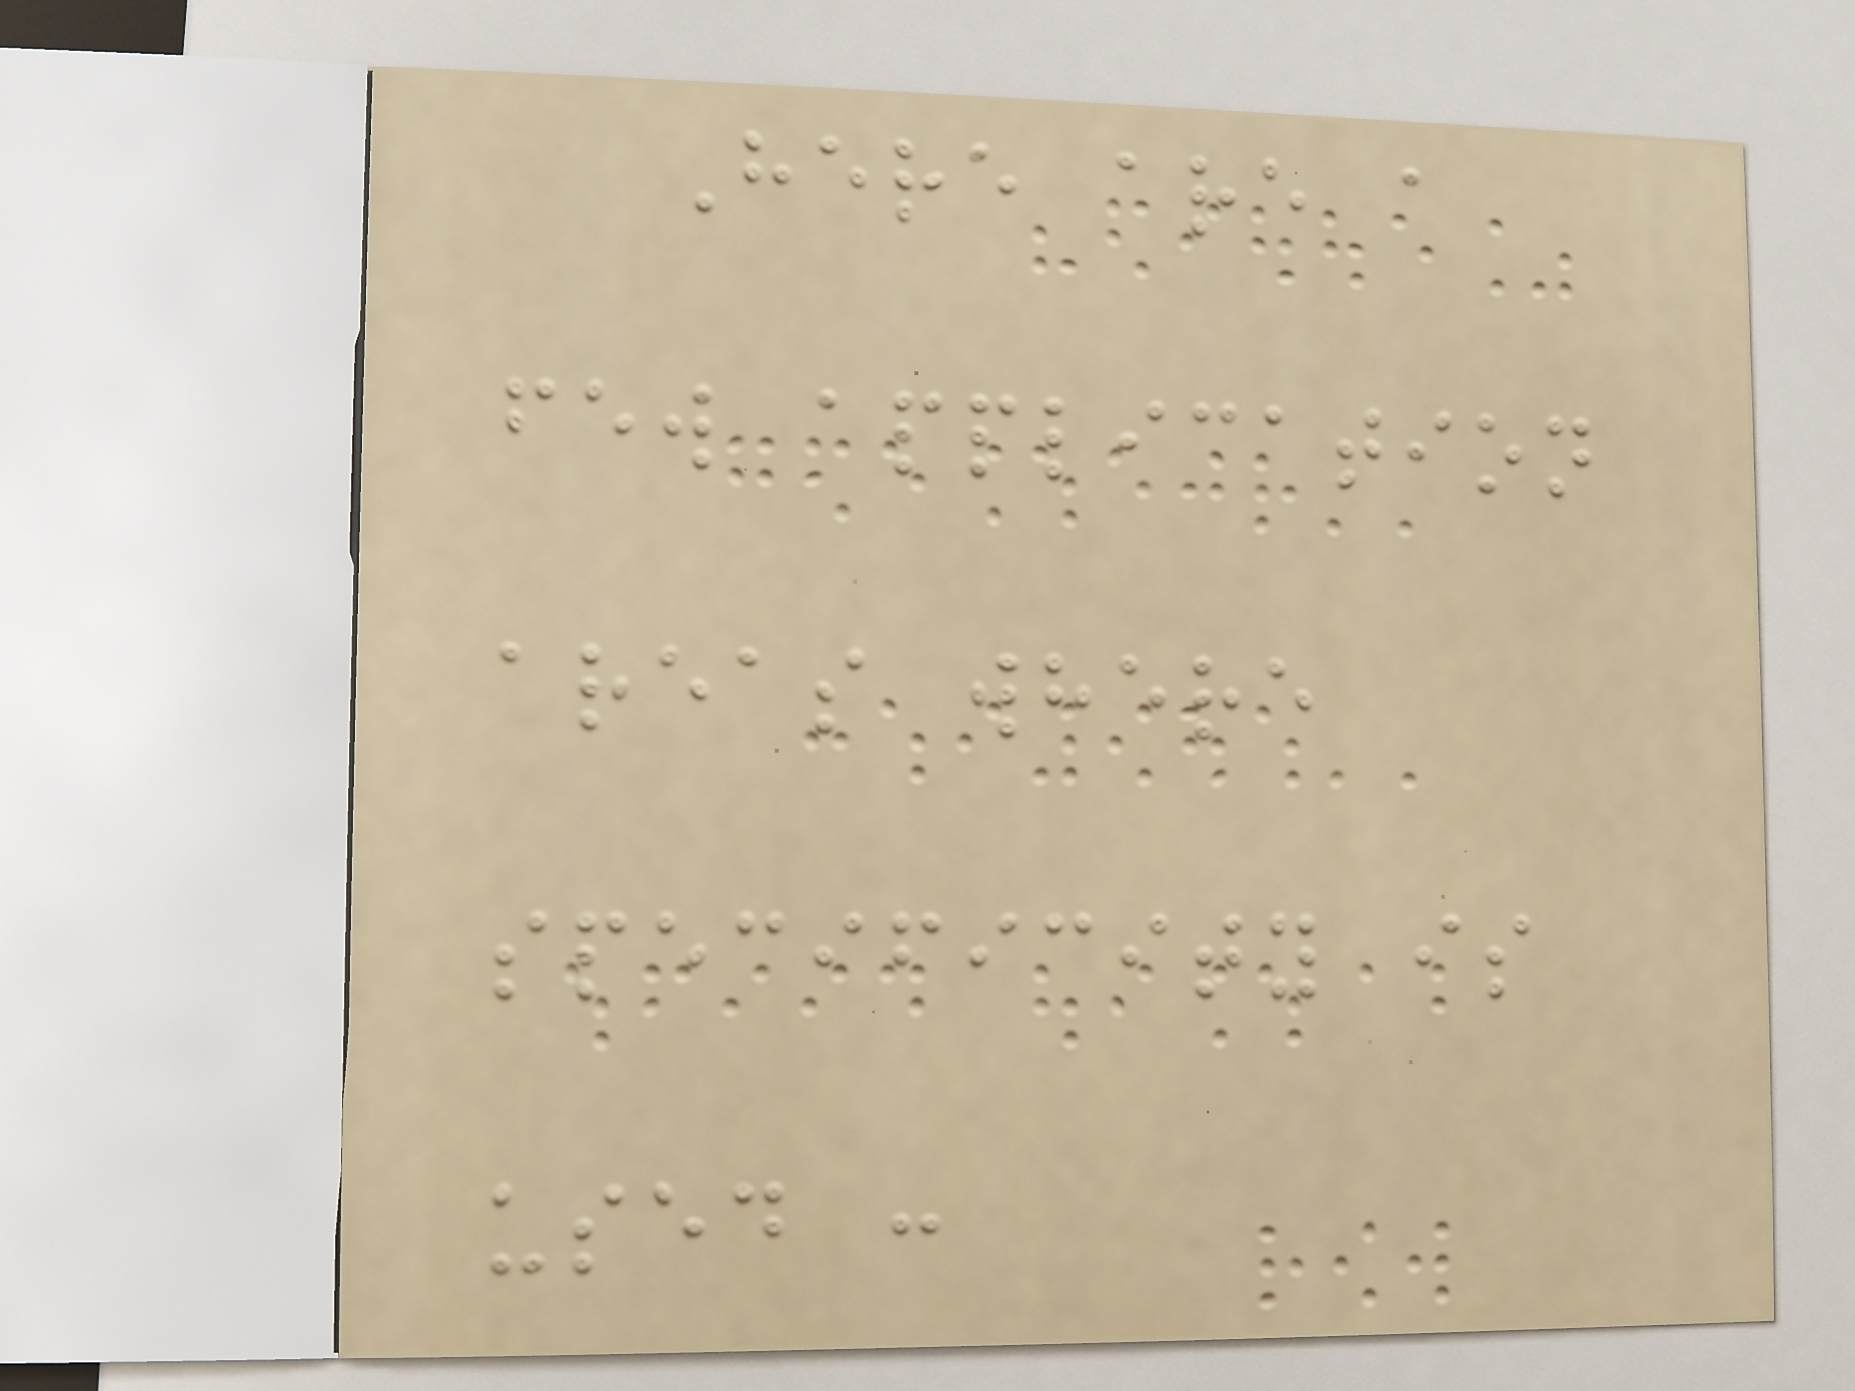Here are a
few application
areas where
specificity is
used :
